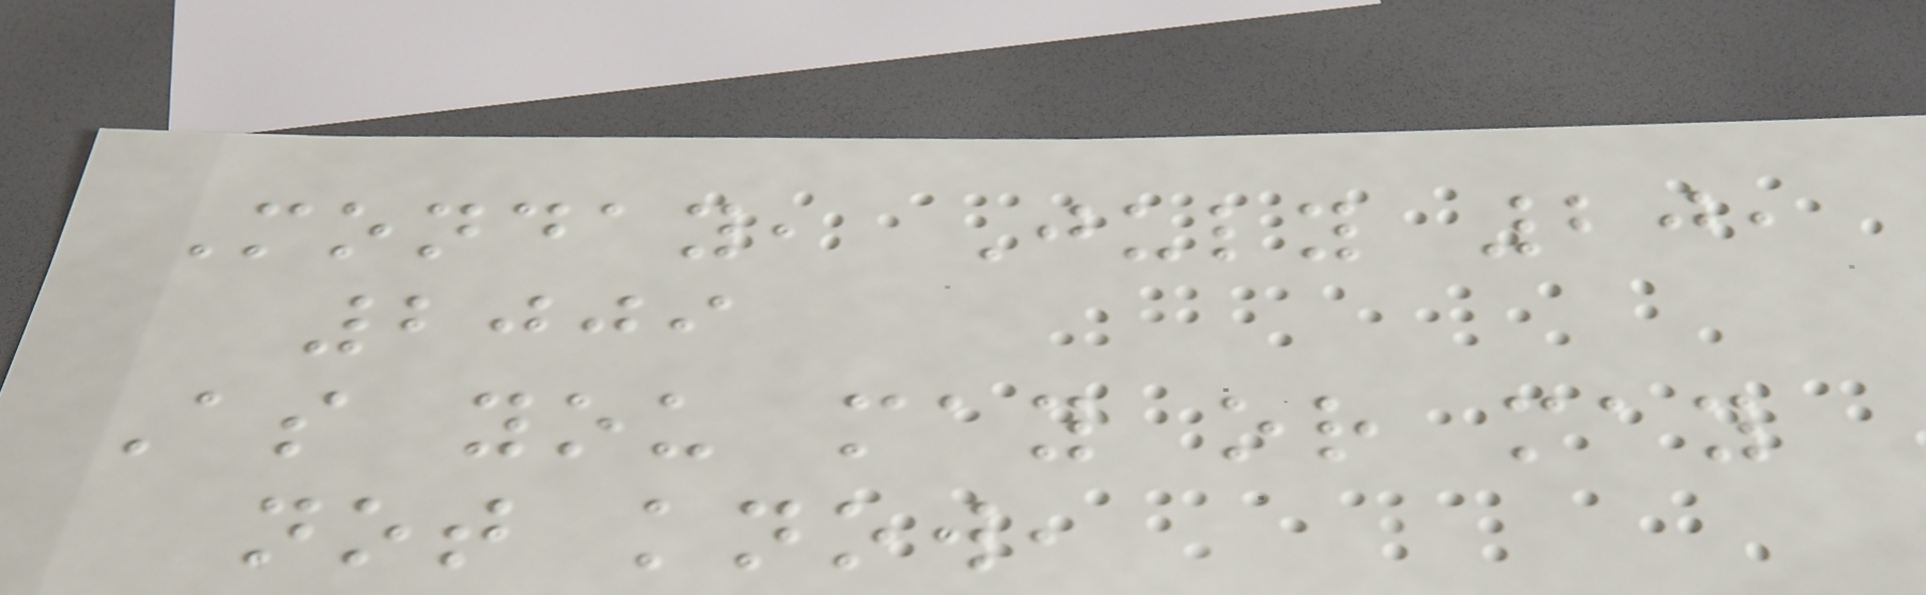Monday, July 20,
2009
As you may or may
not know,
